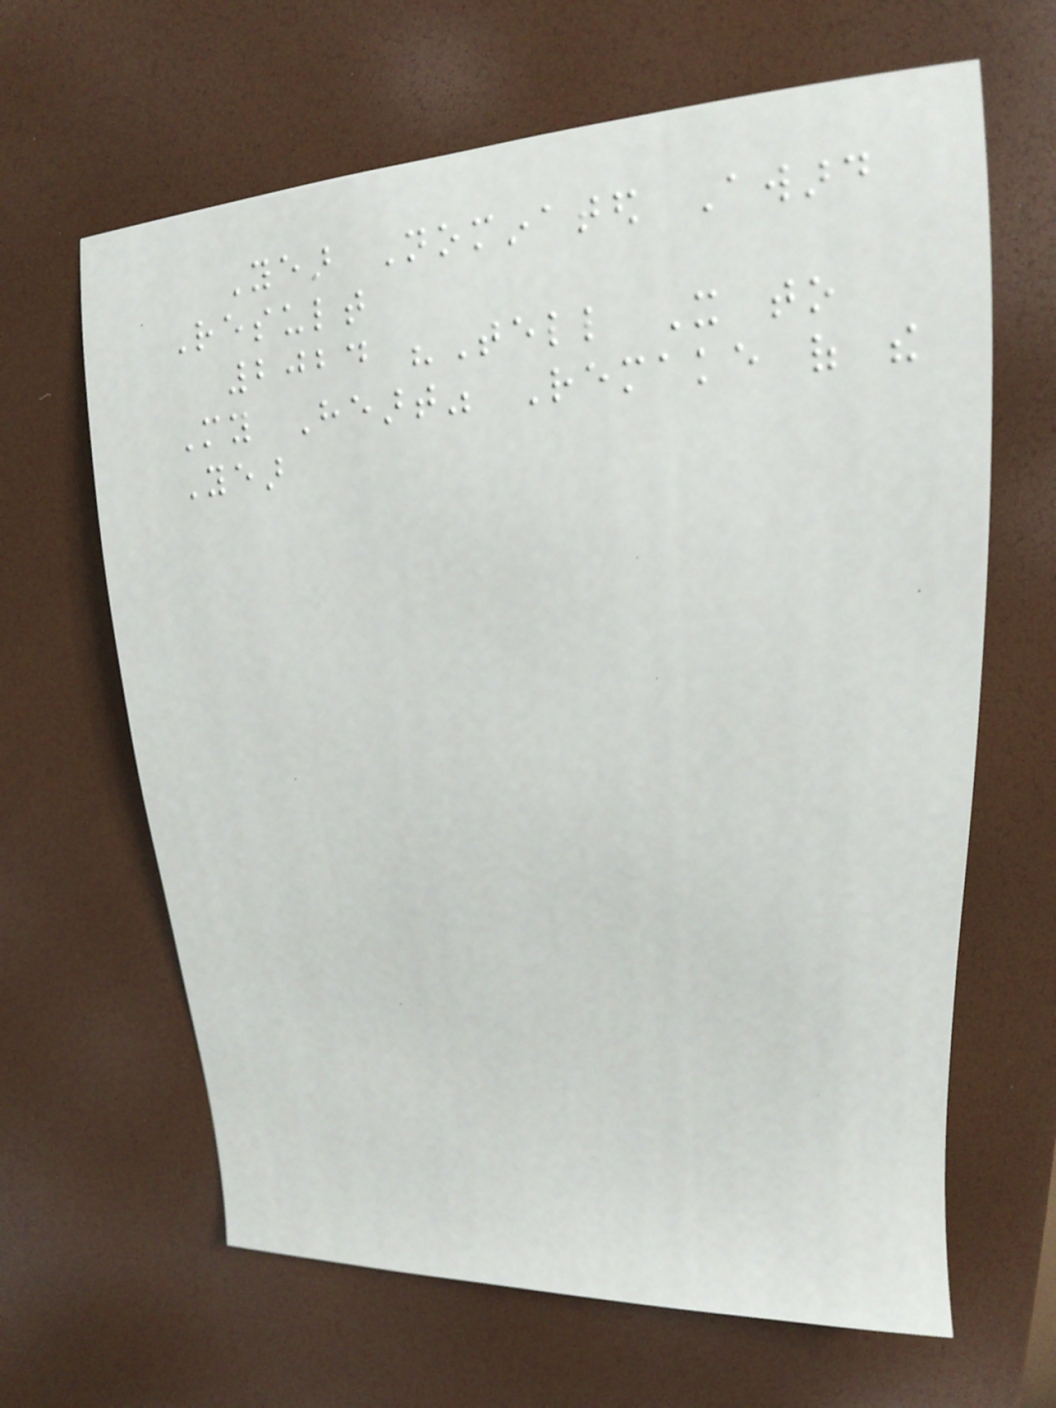Year Nominated Award
Result
2024 "Tell It to
My Heart" Remake of the
Year
